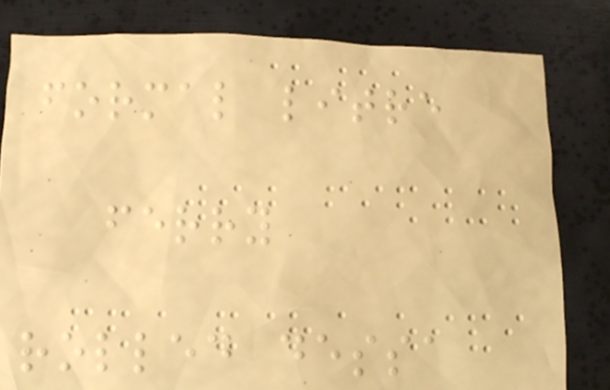formal litre
ferry
rolled dessa
